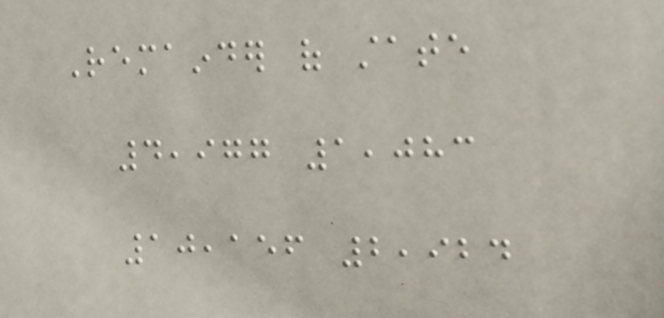Remainder of state
4,977 1,083
10,156 2,924
